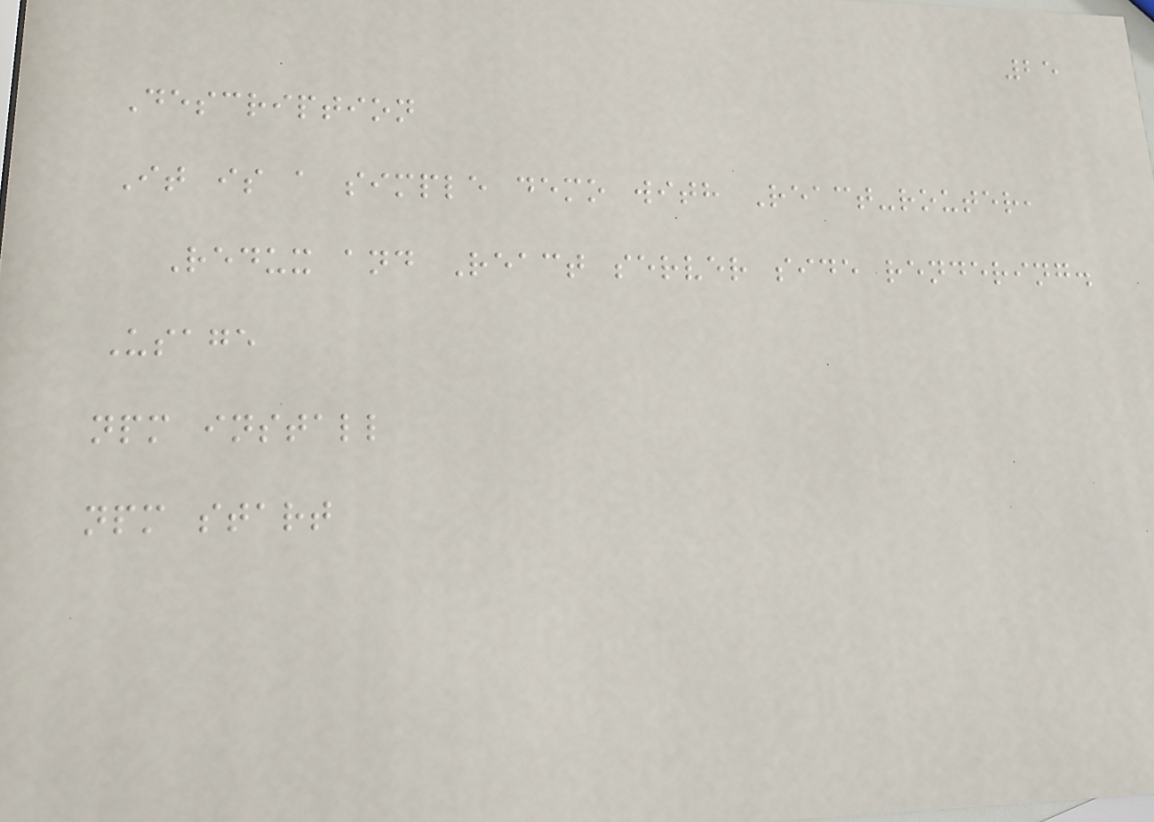25
Description
It is a simple demo with React-router,
Redux and React server side rendering.
Usage
npm install
npm start
